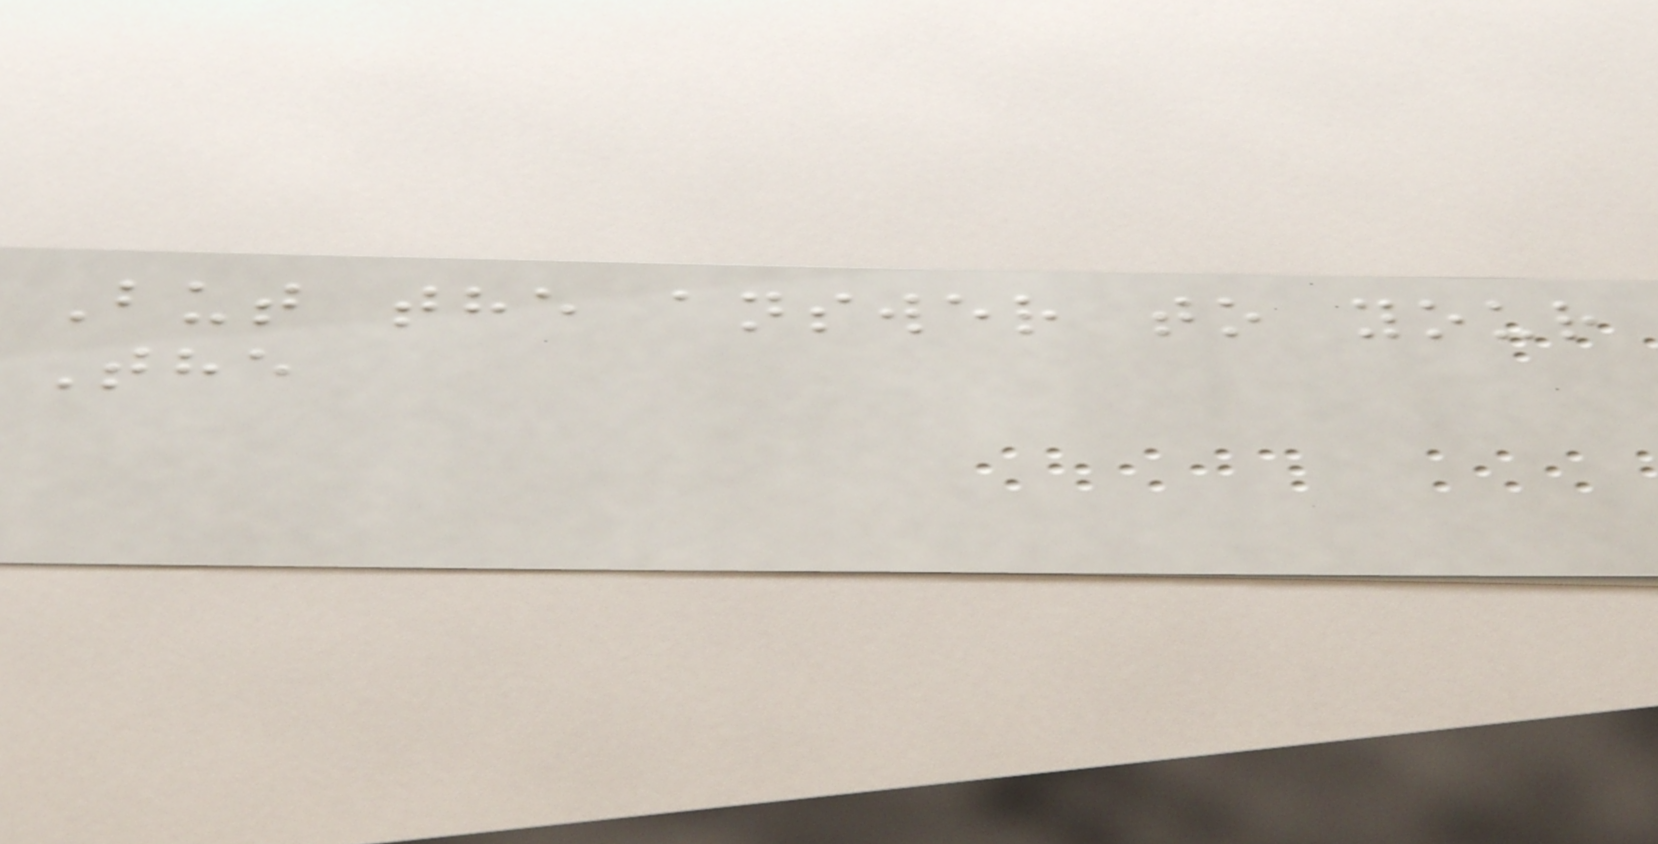But the answer to your
The
